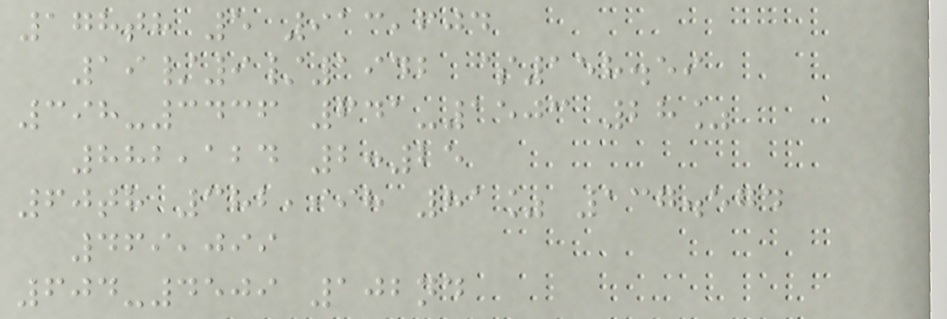178th 5 913,604
19/9/1942 $158.59
398-3436 641-1503 28%
882,124 2:25
60th 382,998 81% 137.574
469,099
604-4509 102nd
